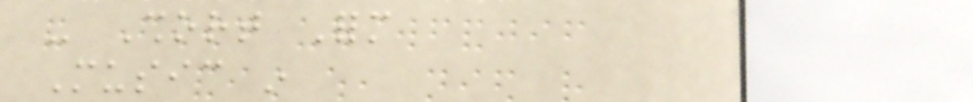- Short Form
Music in
